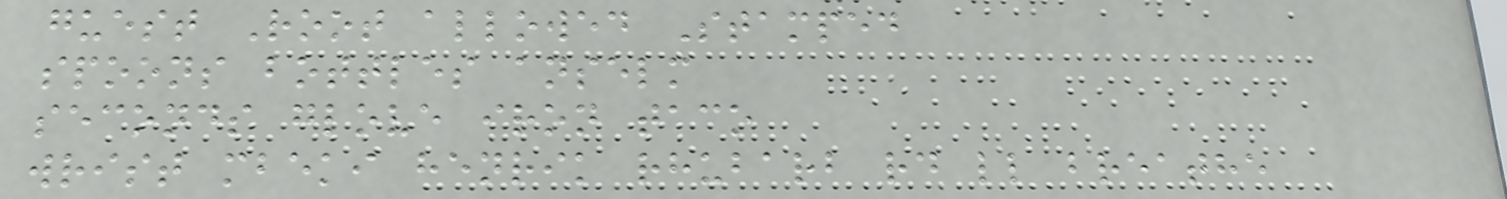guest Root allowed Stamped
spoons bottles anselm
seconds glove iron taco
wrist mbeki henrik rhubarb rd ll breathe
